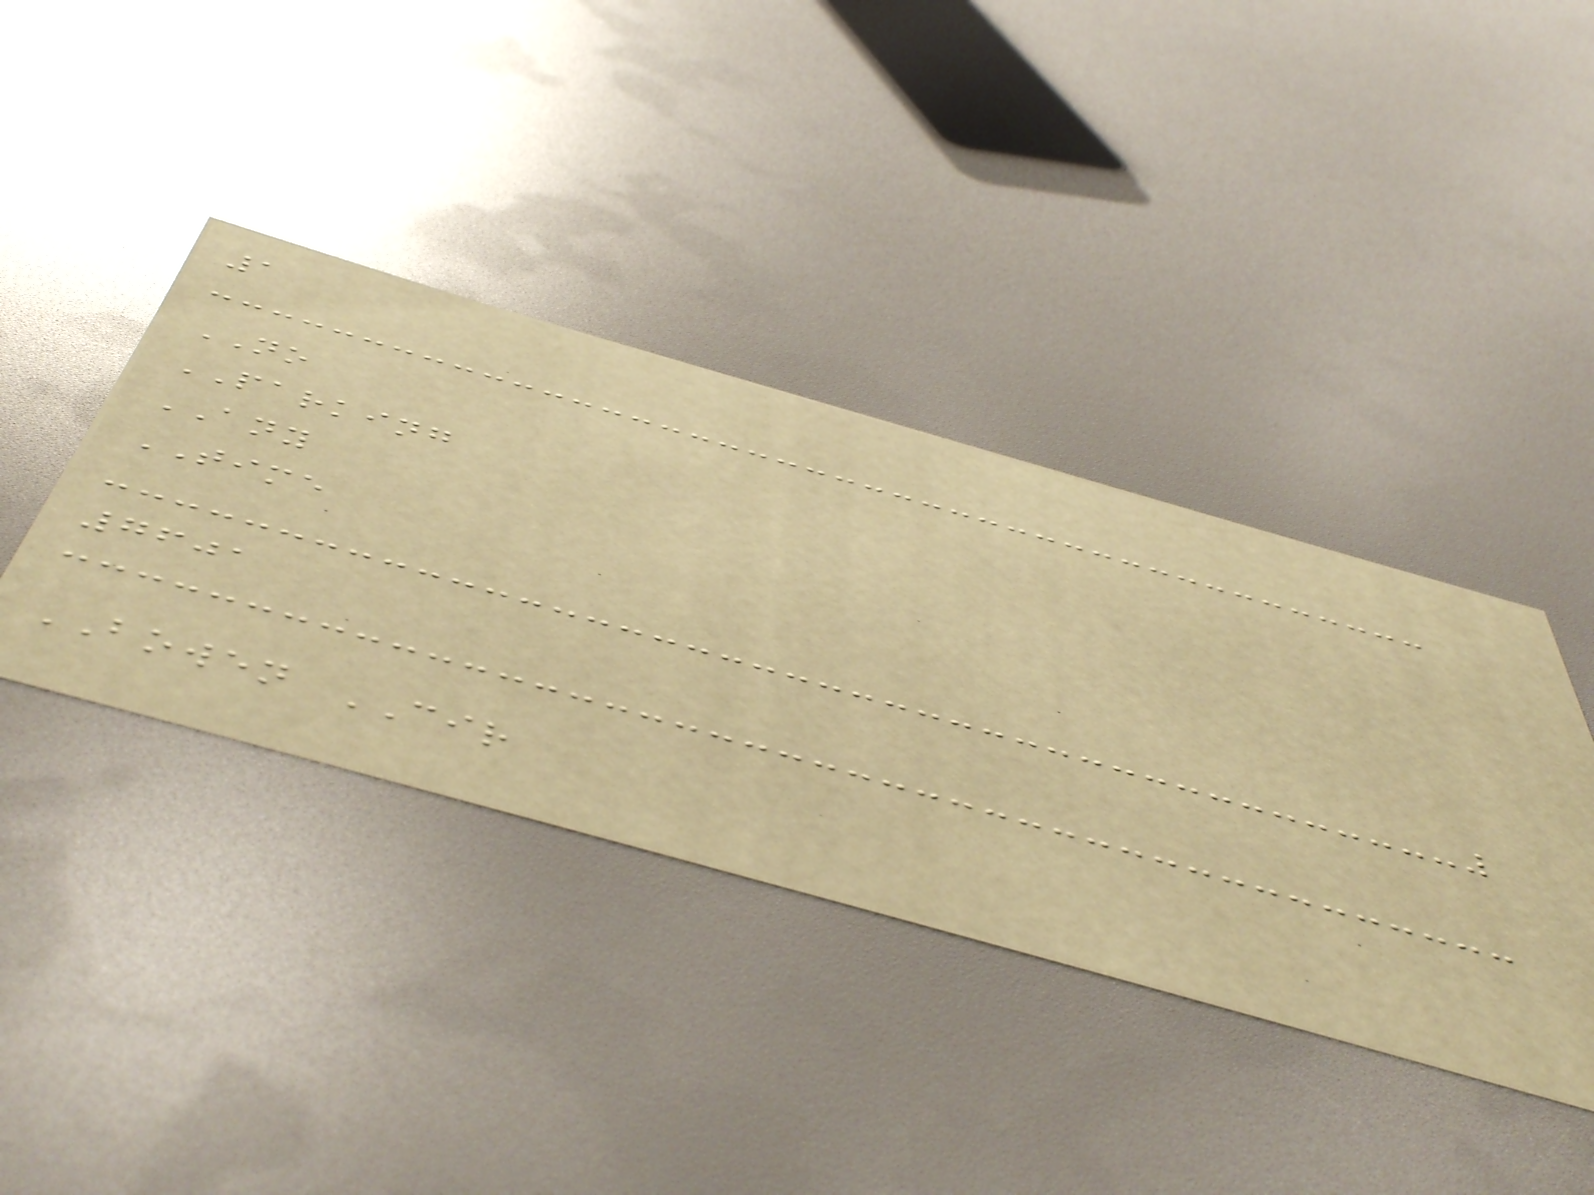1
NO
PARKING
ANY
TIME
7601
BOWEN CIR
